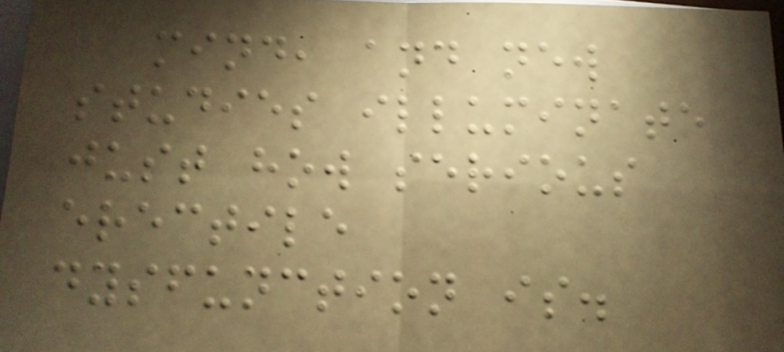mind, and new
studies illuminate
just how serious
erectile
dysfunction is.
